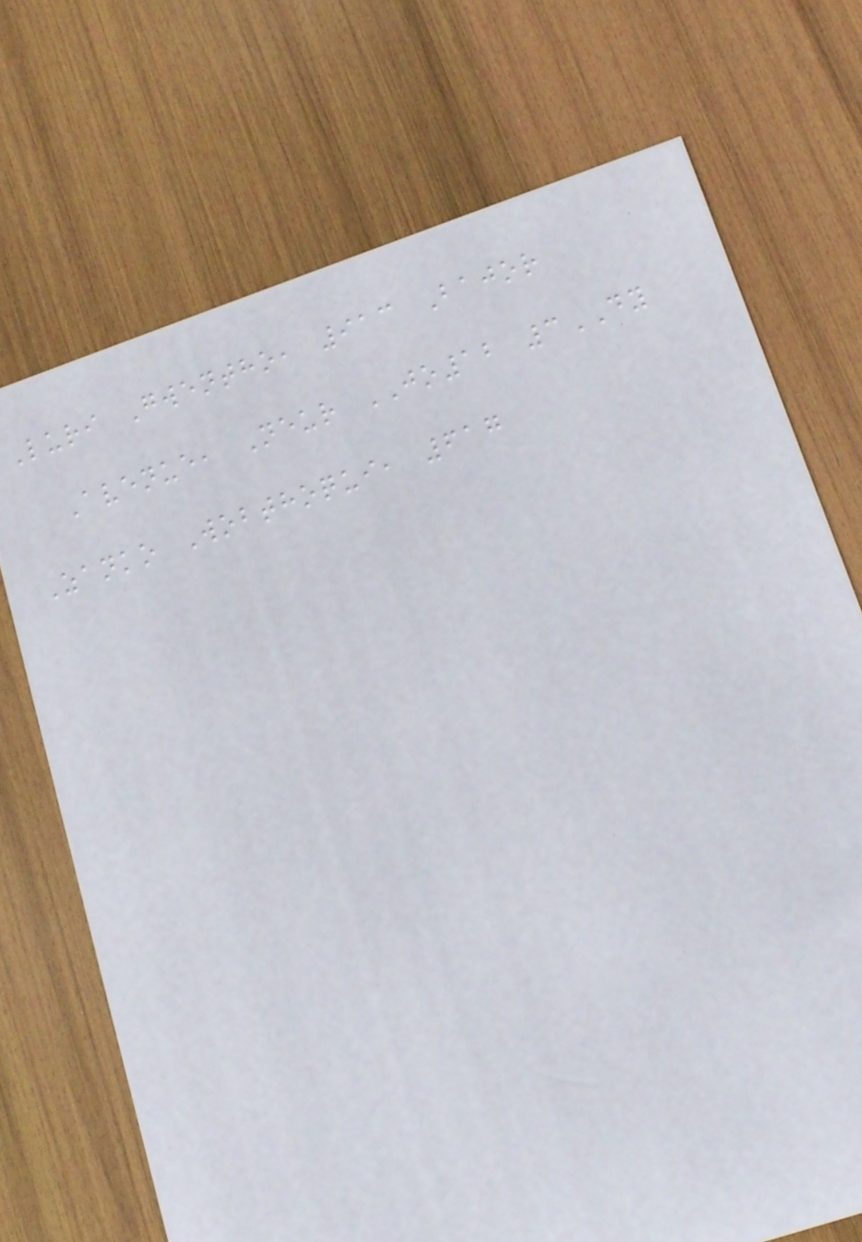Luri Gwentho, 913 Bajor
Avenue, Neur JO12 3DY
Zanko Wobthoqui, 617
